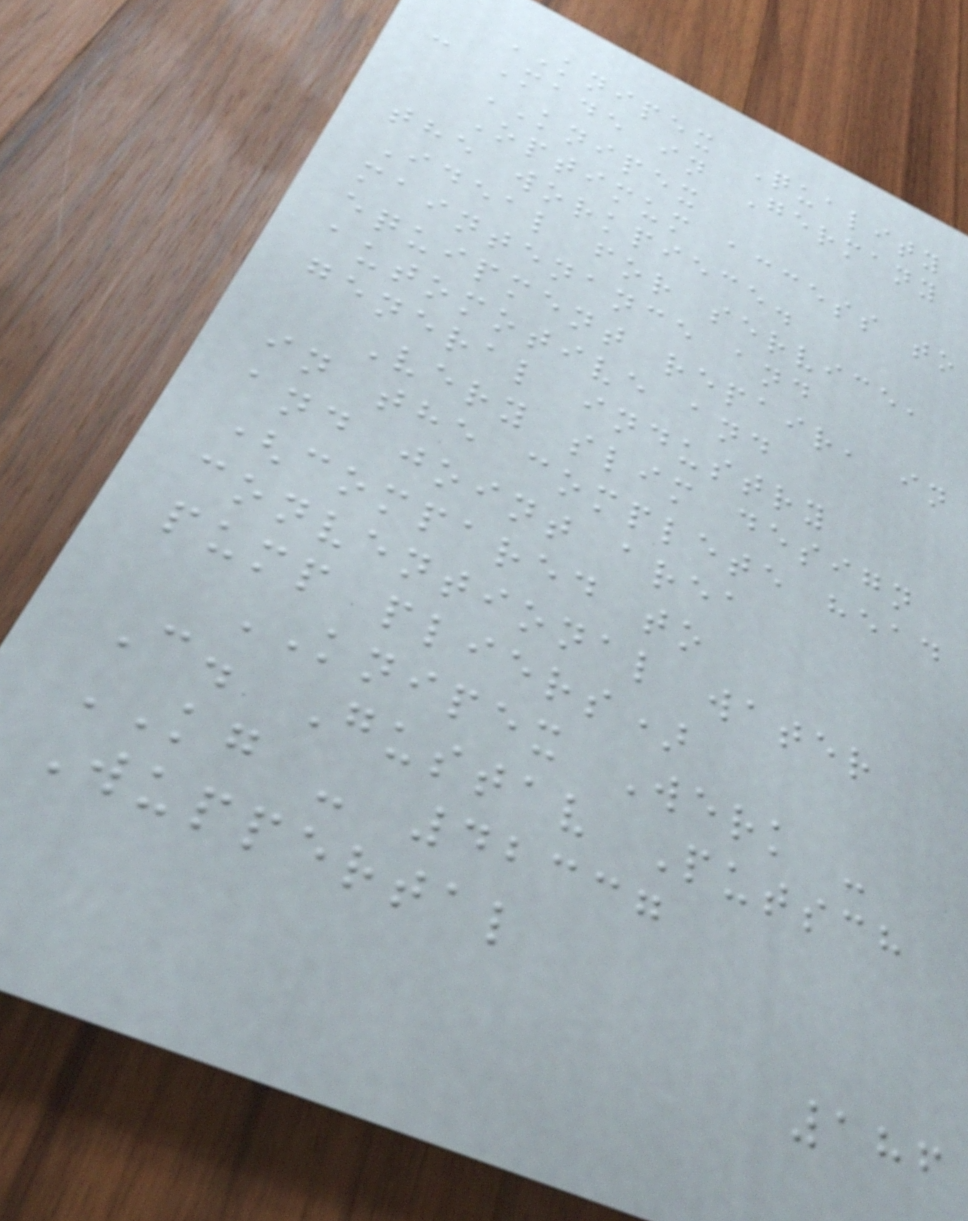KNIPEX Quality
- Made in Germany
KNIPEX
Optimum access to
the workpiece.
Ideal for service,
maintenance and
equipment repair, in
automotive and
general industry
Very slim design
in the complete head
and joint area
(compared to
conventional water
pump pliers)
KNIPEX Werk -
C. Gustav Putsch
KG - 42337
Wuppertal
186
